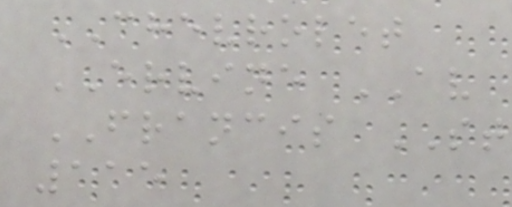CHEVROLET
ERVINE AV
FRANCIS ST
115
